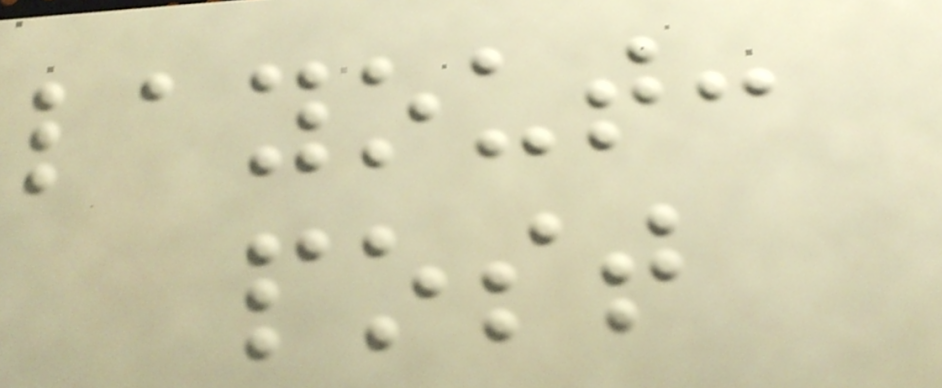layout:
post
